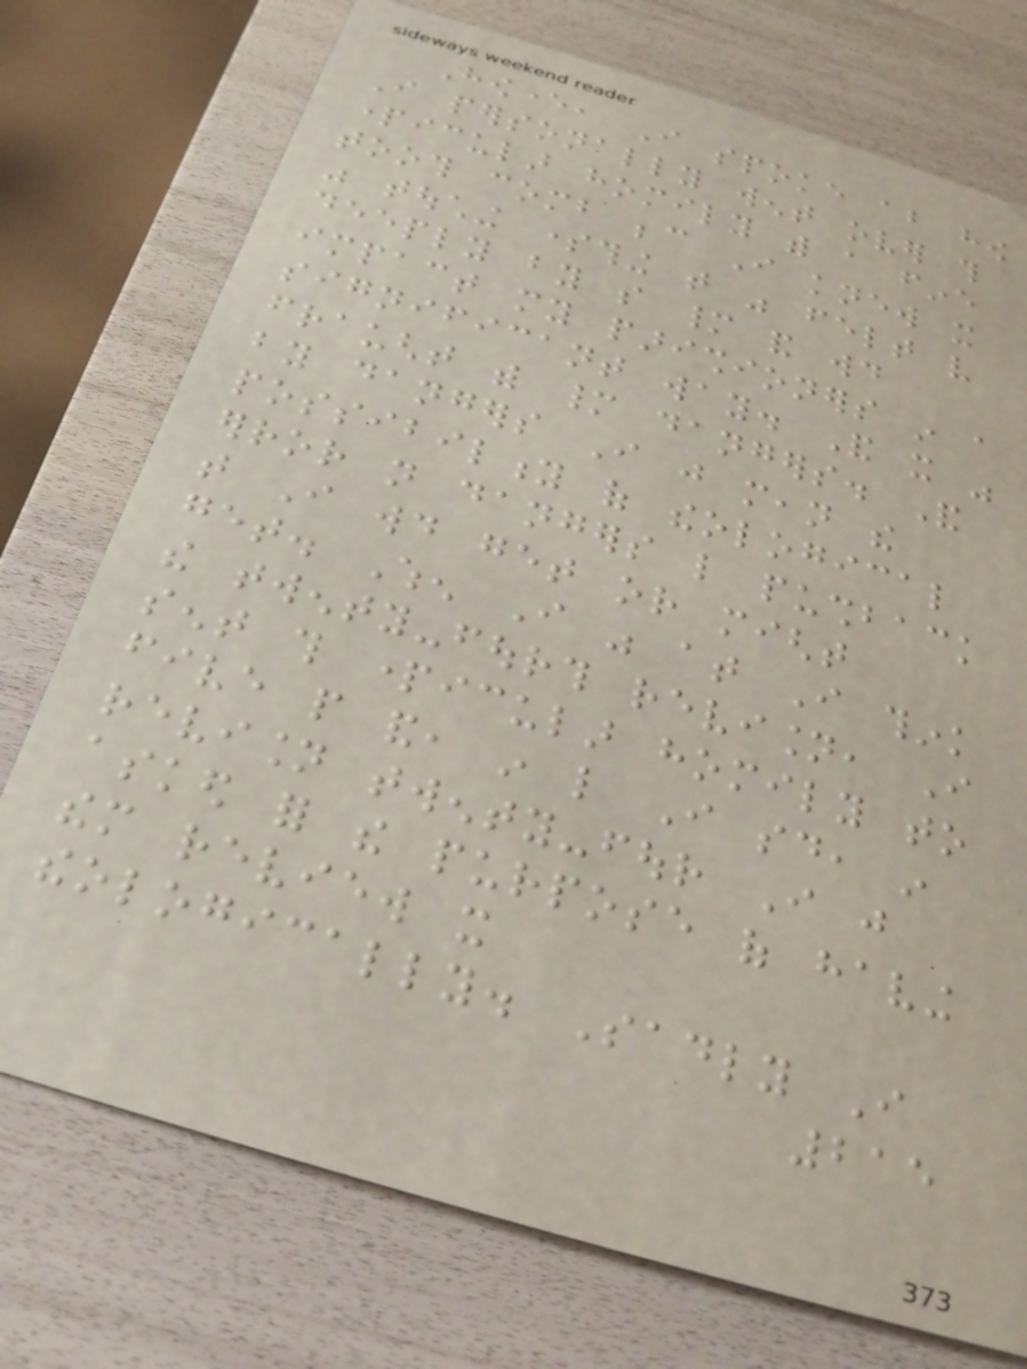However, I spoke about how
I personally went over this
particular homily with a fine
tooth comb because I knew it
was touching something that was felt very
deeply by so many and would
impact my parishioners in a
significant way. And it was
fraught with many dangers. And
by dangers I just mean the
possibility of theological
error not dangers like pushback
that I would get or might
get. When I was at I think
the twenty-fourth revision, I
sent this particular homily to
five people and, in like I said, in
revision twenty-four I just
asked for the purpose of having
them review it
theologically. Sadly I
215
